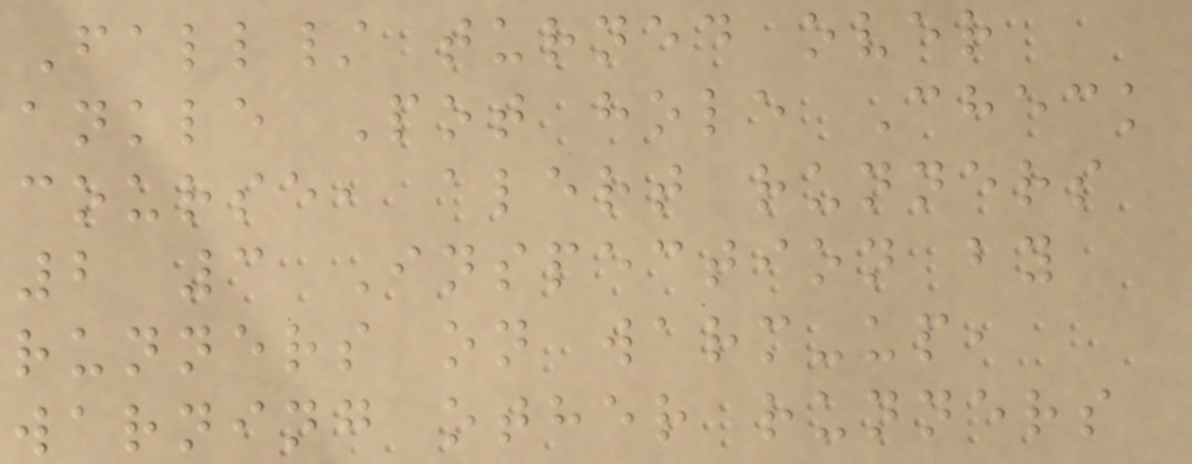Fall/ turned over
ankle Pot hole Check
course, alert runners
2 3 Inspection by
runners on warm-up,
warning other runners
